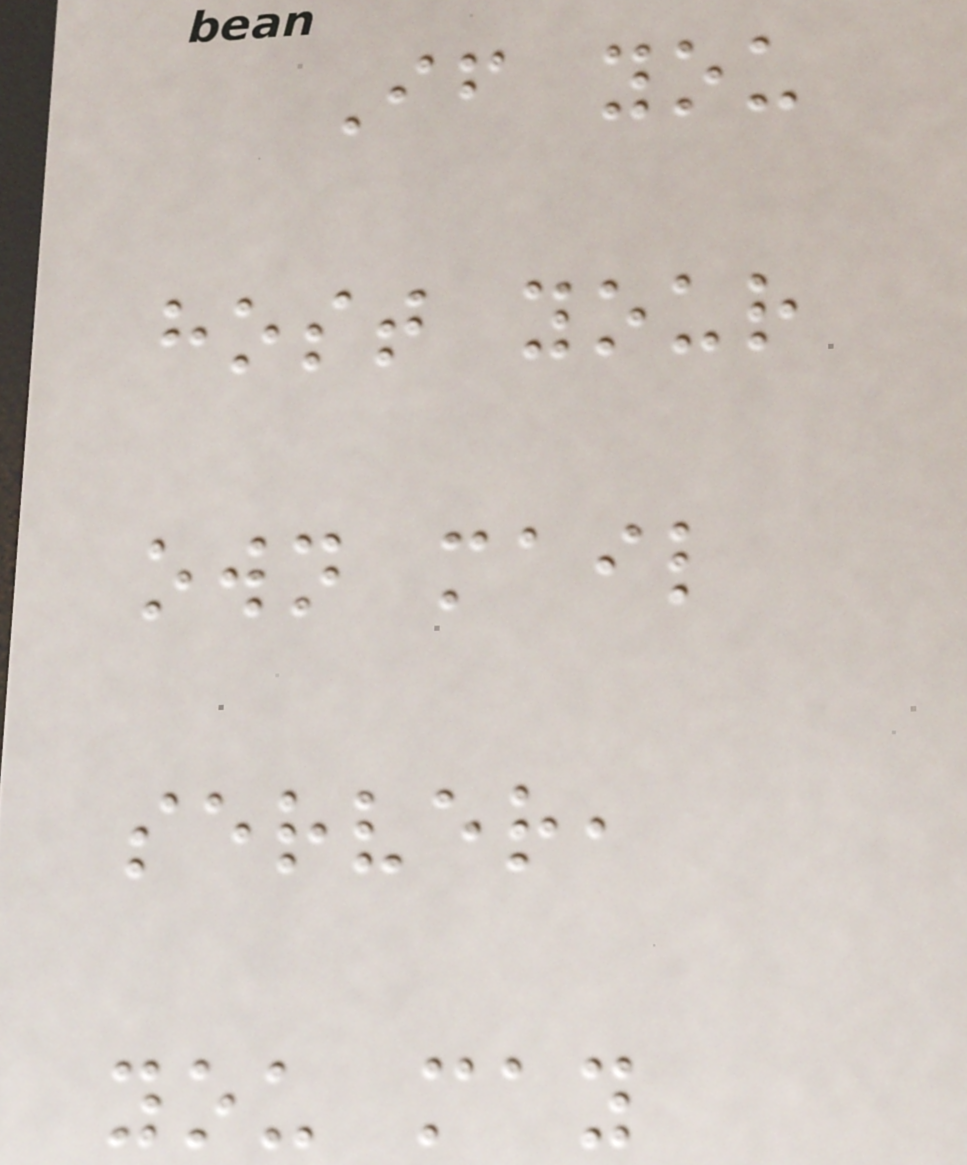If you
host your
own mail
server,
you may
